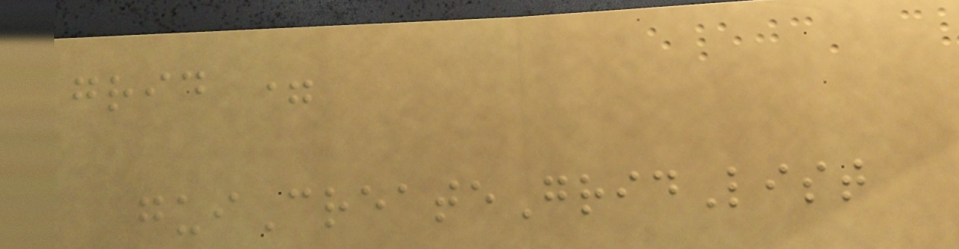grid =
guiCreateGridList
